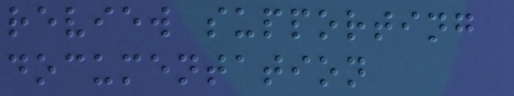review supporting
documentation
